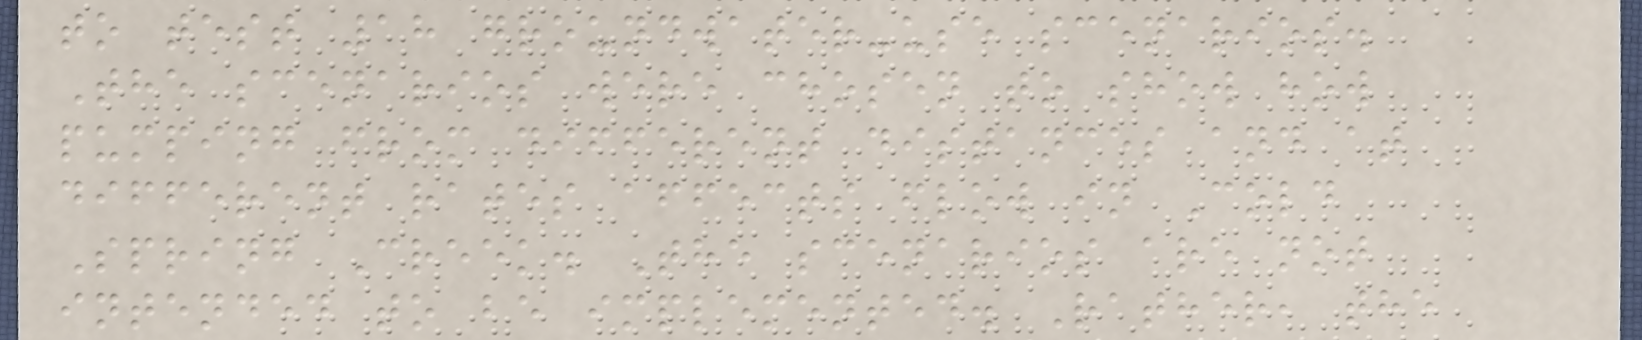to test 18 groundwater-use scenarios.
The scenarios were chosen to show how
pumping from different distances and at
different rates affects flow in Cold
Spring Creek. The scenarios are not
intended to be implemented. Rather, the
